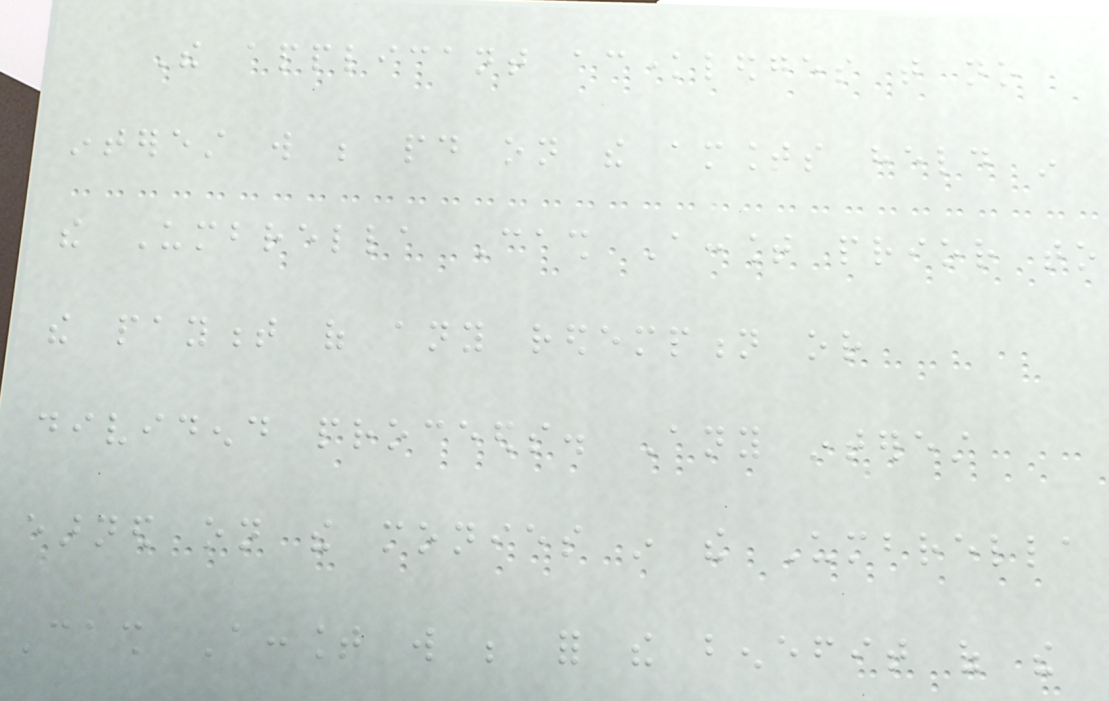The applicant acknowledges that no
interest will be paid on the amounts held in
the Umbrella Cash Account prior to
the payment of any redemption or
dividend proceeds. Any interest
earned on the monies in the Umbrella
Cash Account will be for the benefit of the
